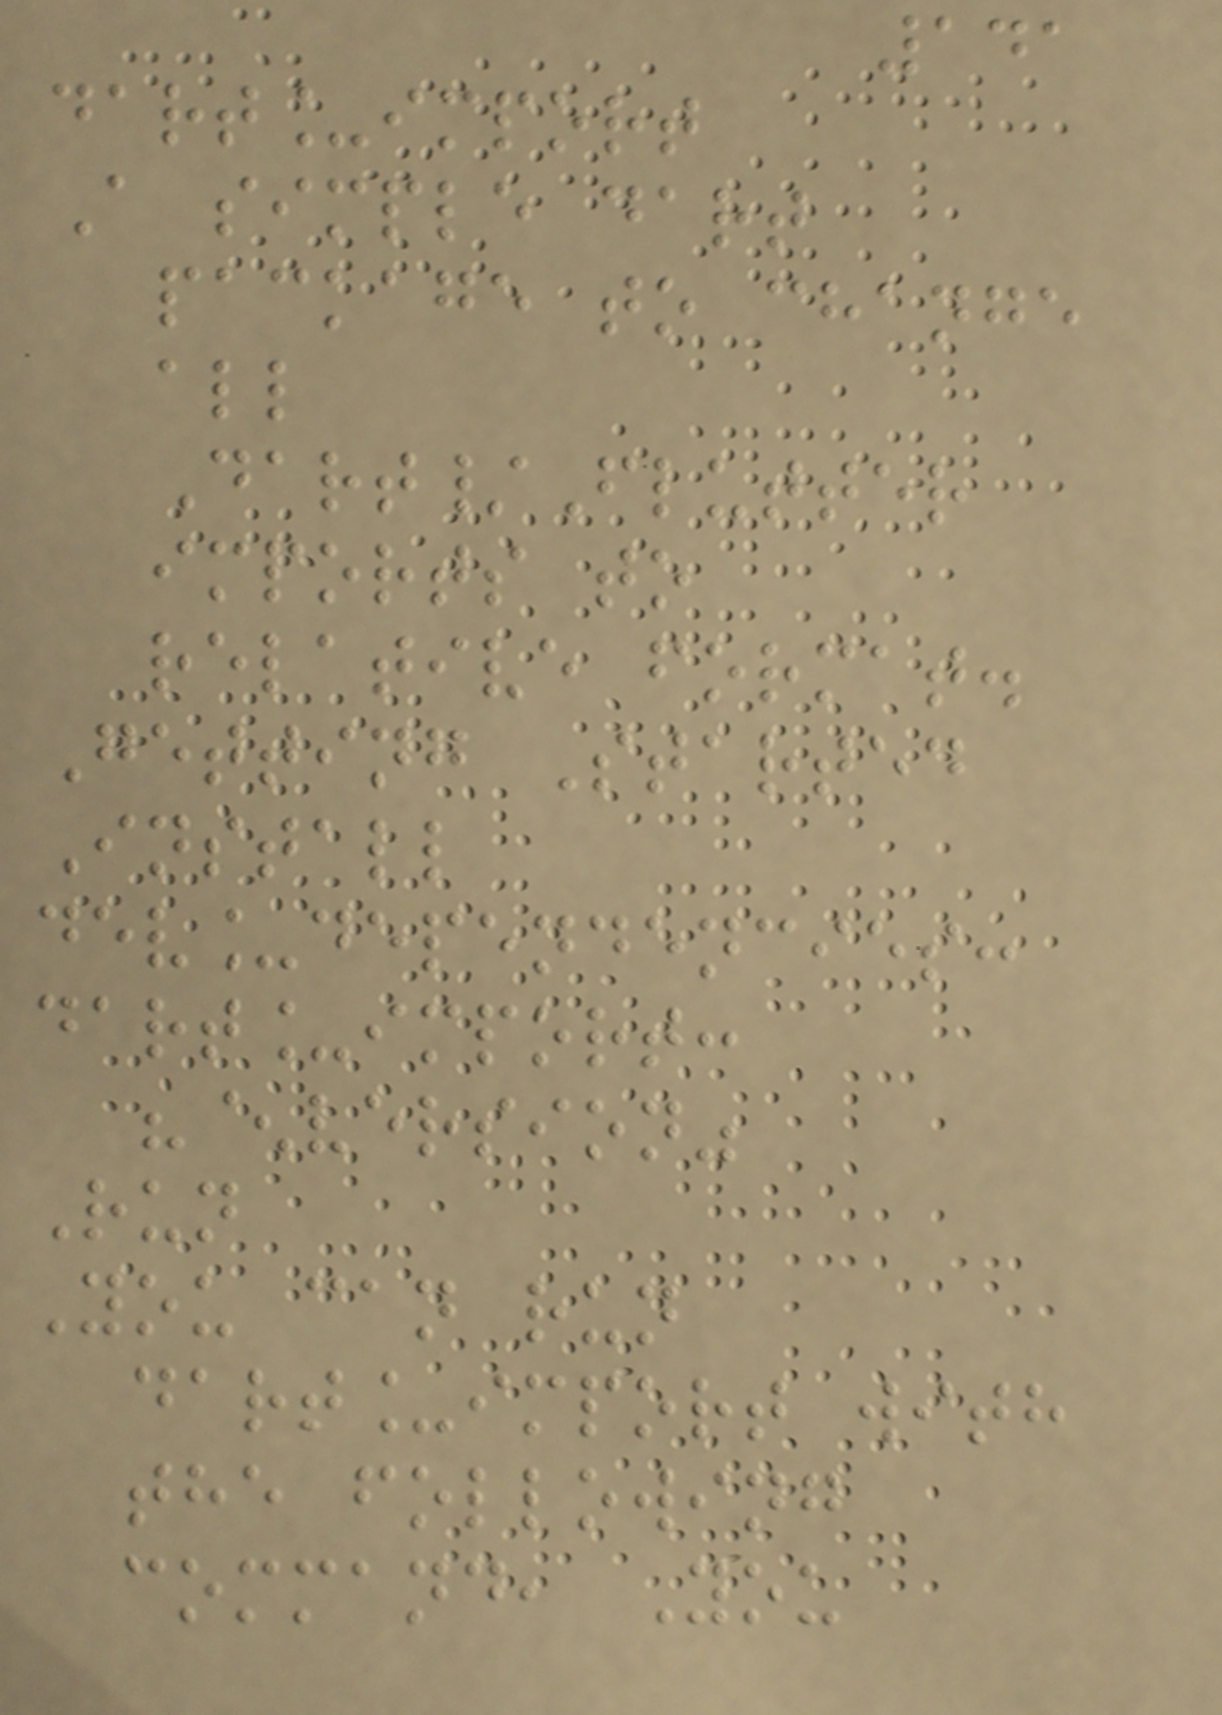141
dart_import
A simple dart
package to change
all
Dart/Flutter
imports to
relative format.
Getting Started
Install
dev_dependencies:
dart_import:
"^version"
Run
You can run
dart_import with
the following
command, You
